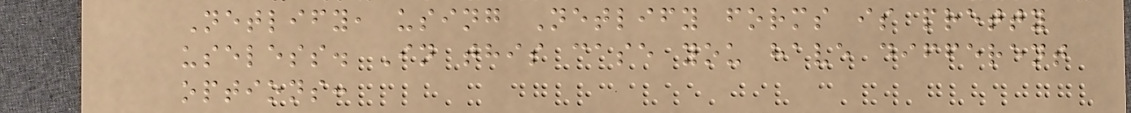Netlify, using Netlify forms is pretty
useless. In this case you have different
options:
